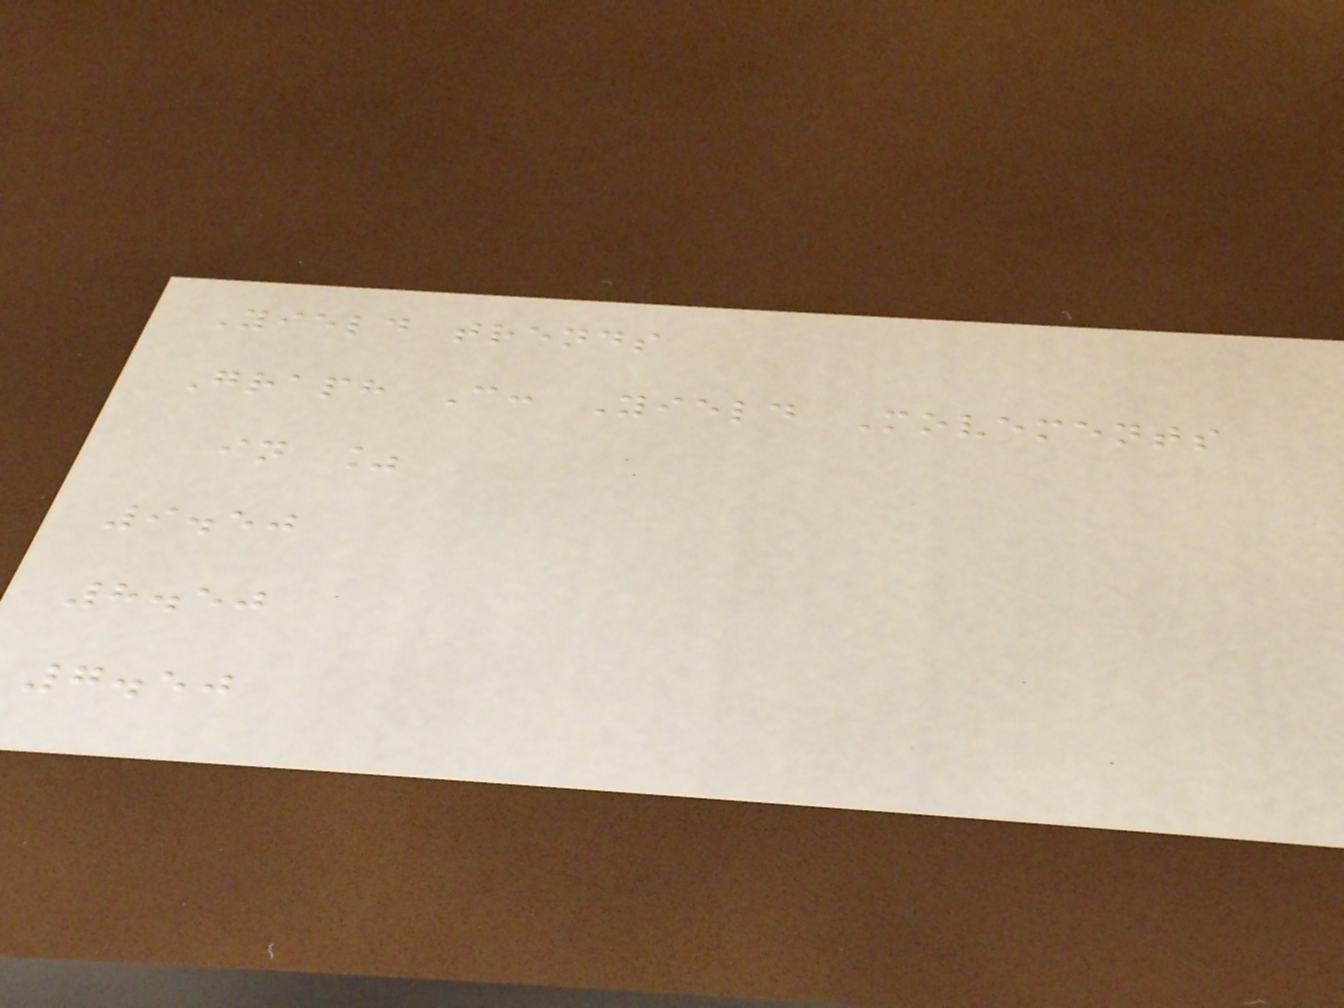Yield trends
Graph C: Yield Movements
in %
9.50
8.50
7.50
